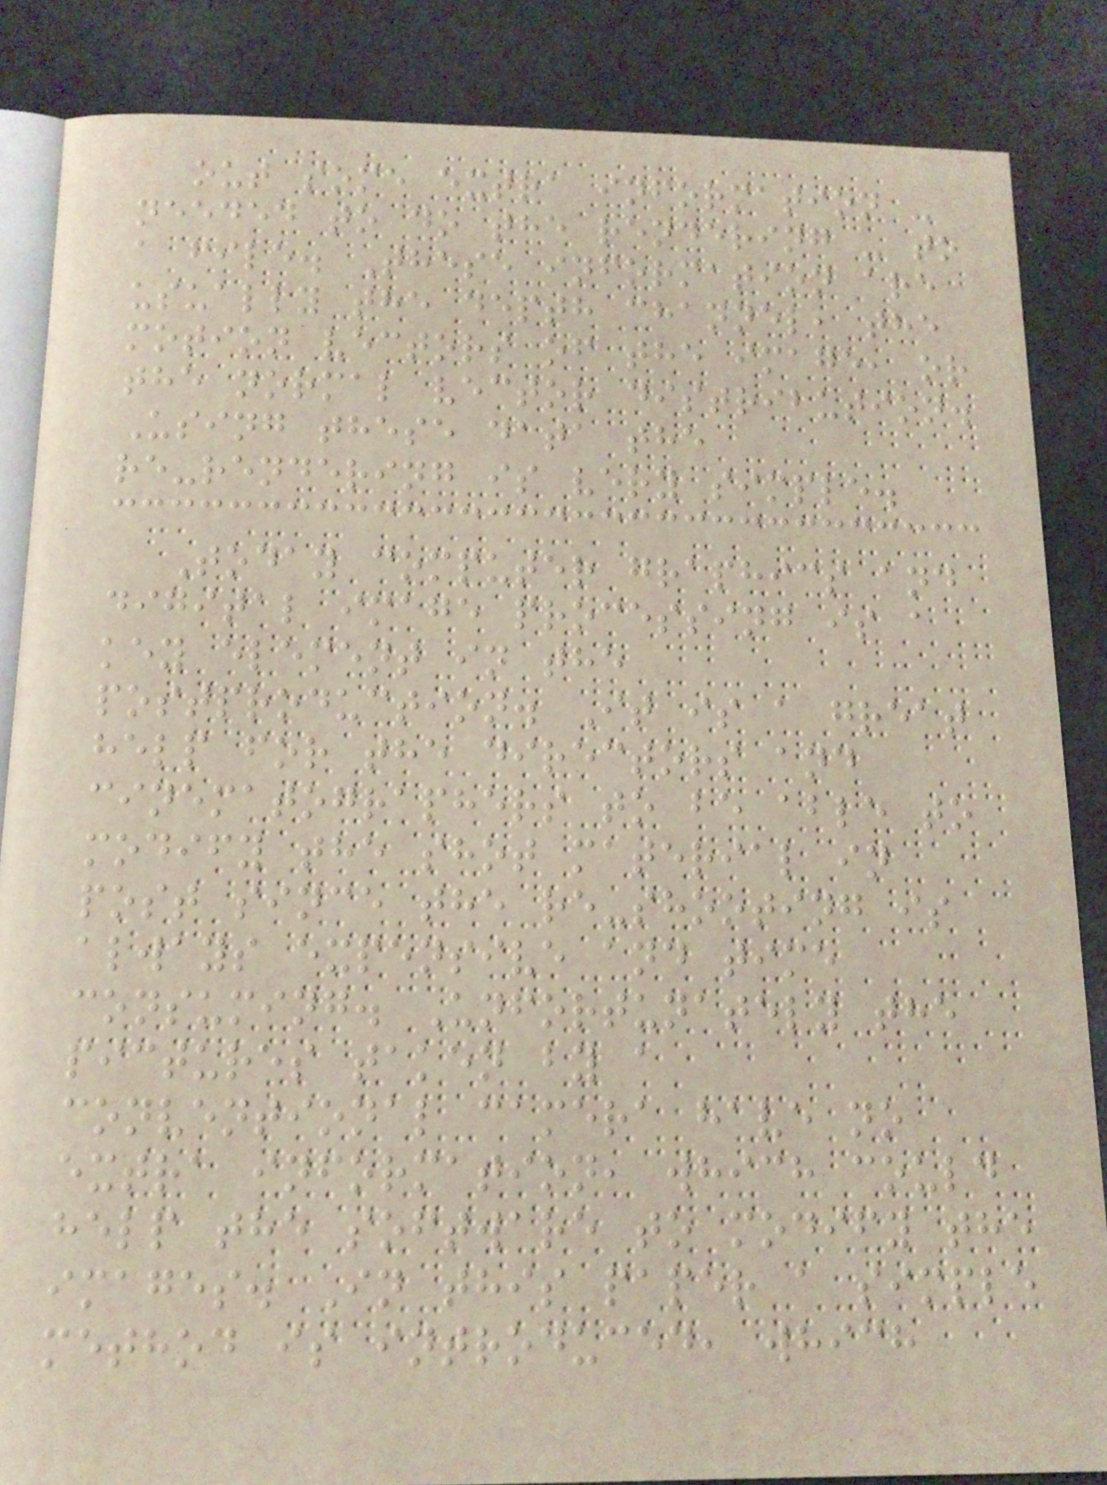out some extra information -
needed to do the rendering - to
a file. These information are
usually the depth channel, the
motion vectors of the image, or
the normal vector distribution.
Using these data the
re-rendering is very simple.
Today computer graphics and
digital image processing is a
key element in the
postproduction. It is a great
help for the directors and
cinematographers to be able to
modify the shot material in
post since the re-shooting is
always expensive and time
consuming. Unfortunately the
pictures taken by a
conventional camera have no
extra information, which could
help the software to modify the
images. In this paper a simple
method is introduced, which
